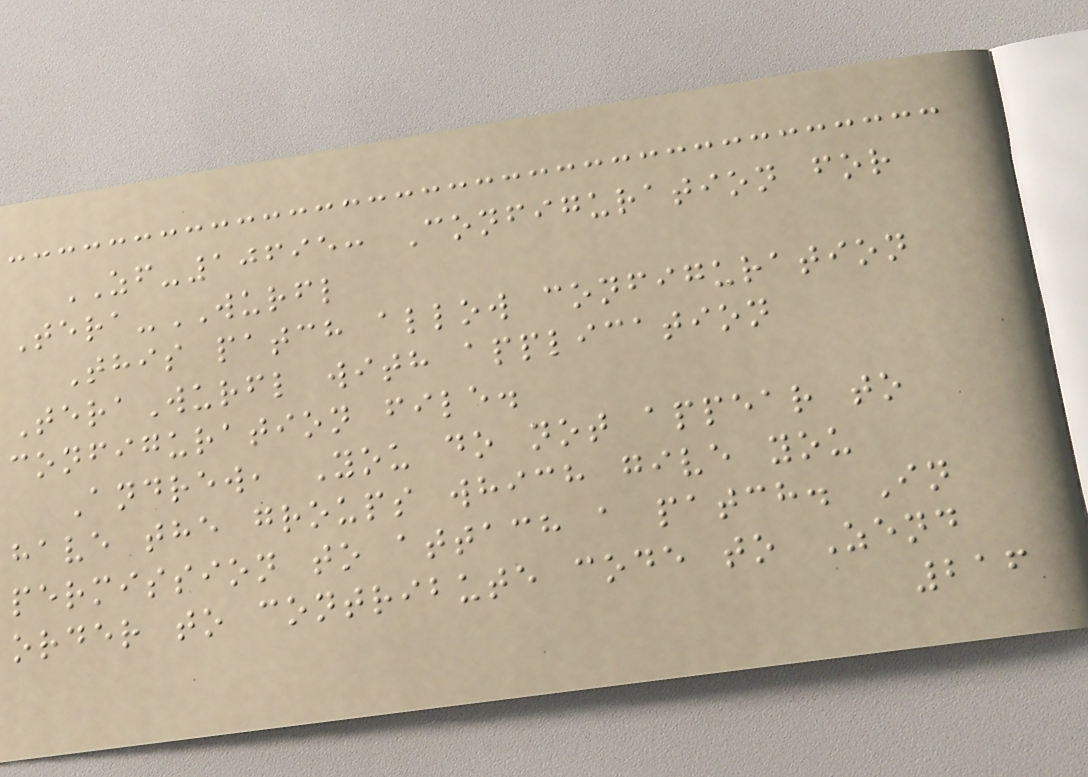ZF-10695: Configuration for
Tera-WURFL
This patch allow configuration
TeraWurfl with application
configuration file.
Andrew, You do not appear to
have the groups which give you
permission to attach a patch. In
order to contribute code to Zend
216
